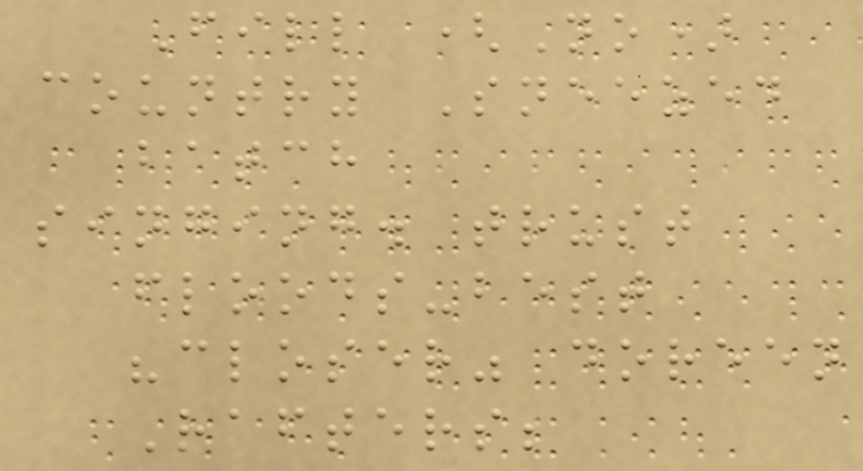Fill (No)
country Sneezed
batch
singing. trust
floods-best
"closer" doreen
Rafters;
